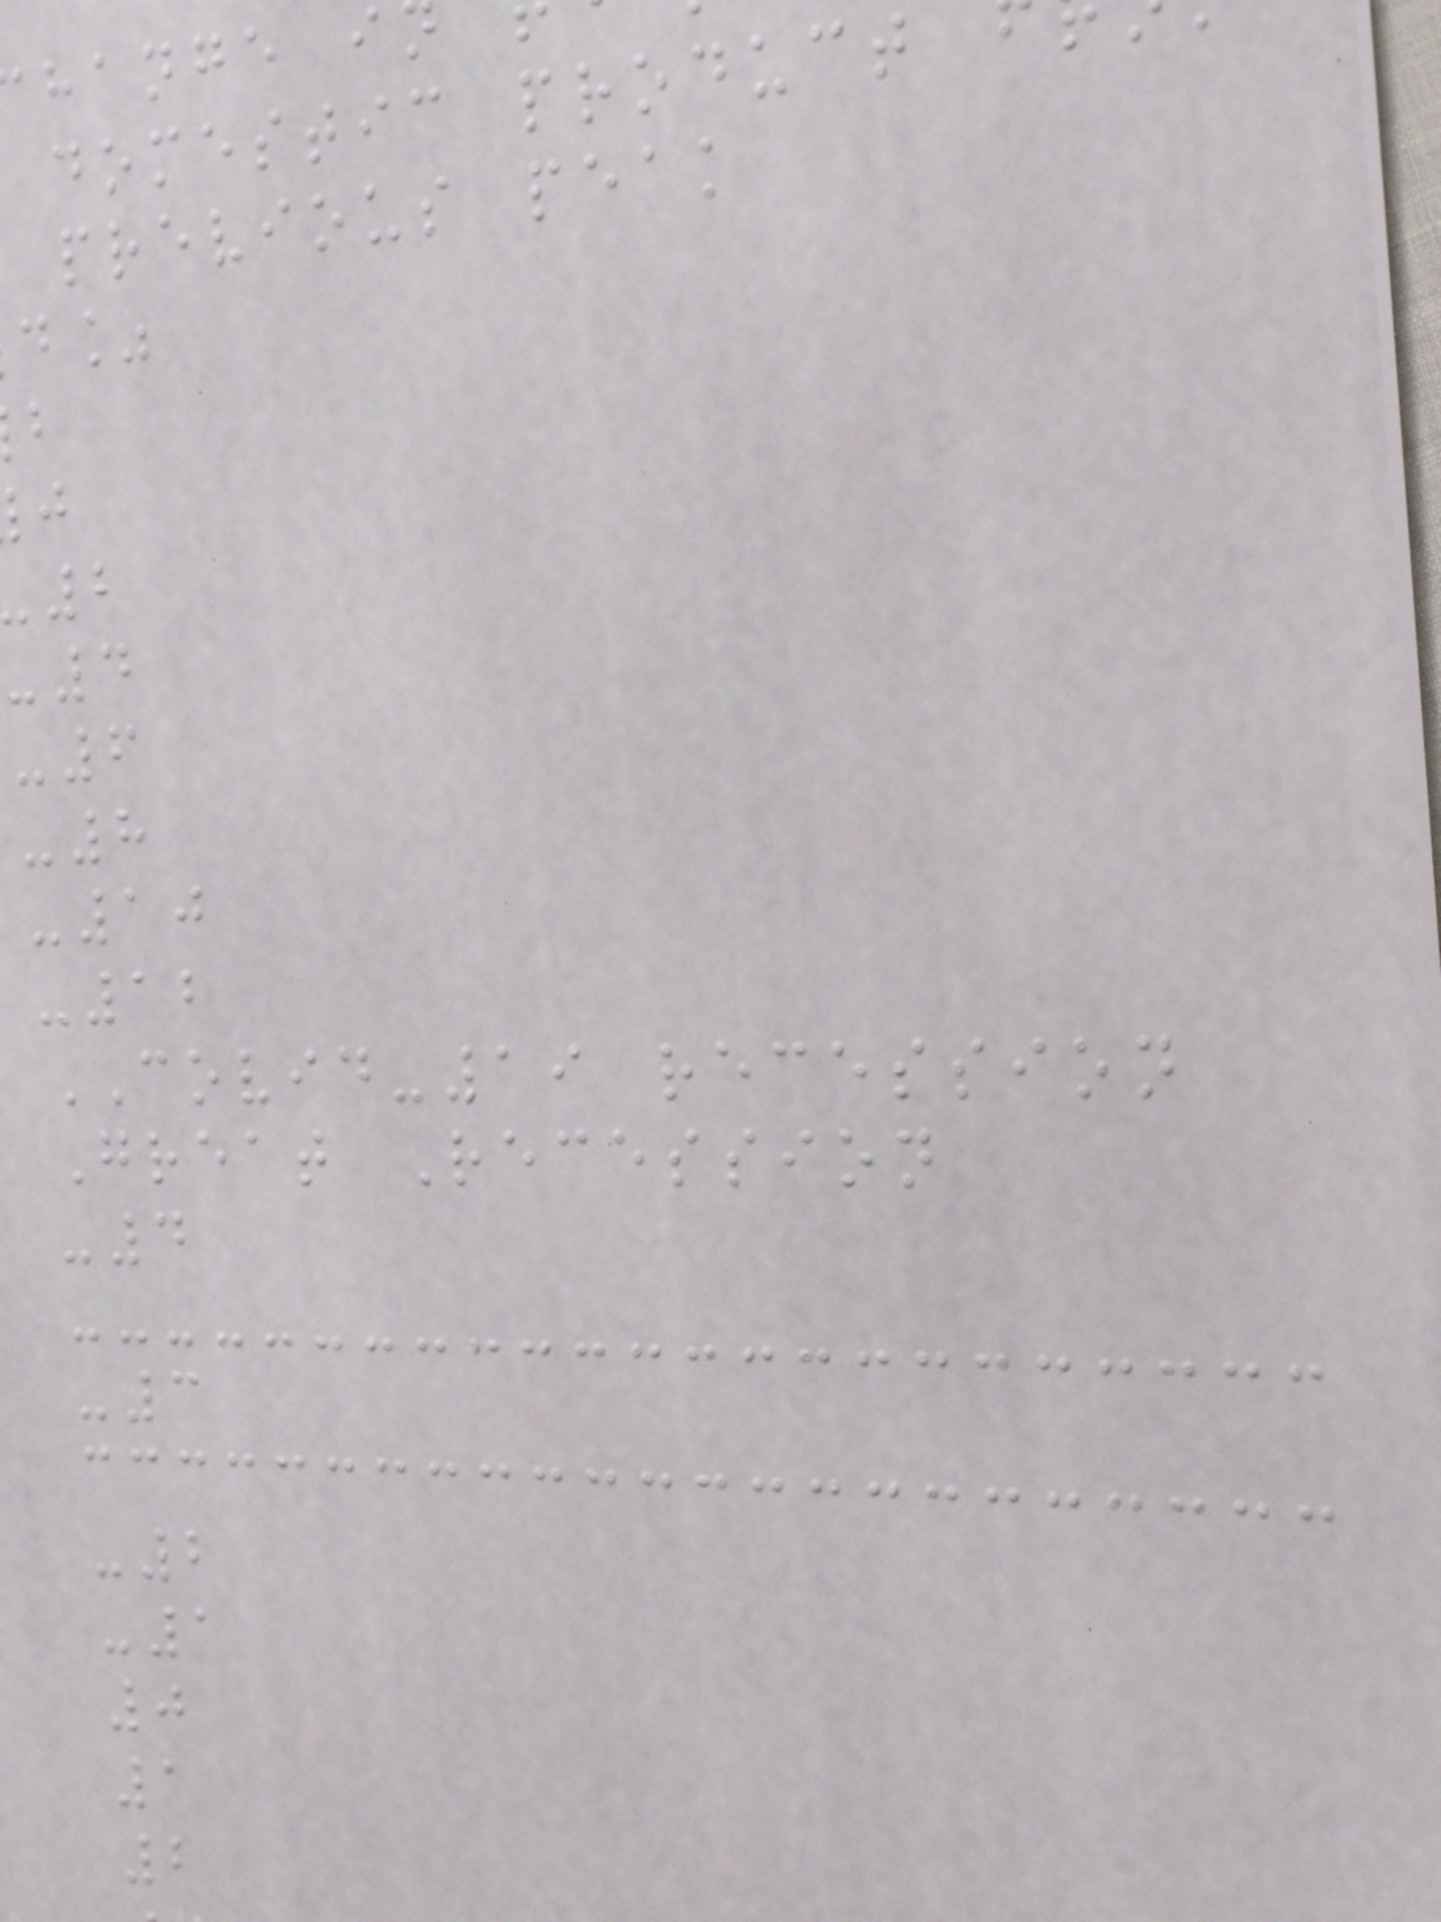hange i
domestic product
previous peak
-4
-6
-8
-10
-12
COVID-19 recession
Great Recession
-4
-3
-2
-1
0
1
2
